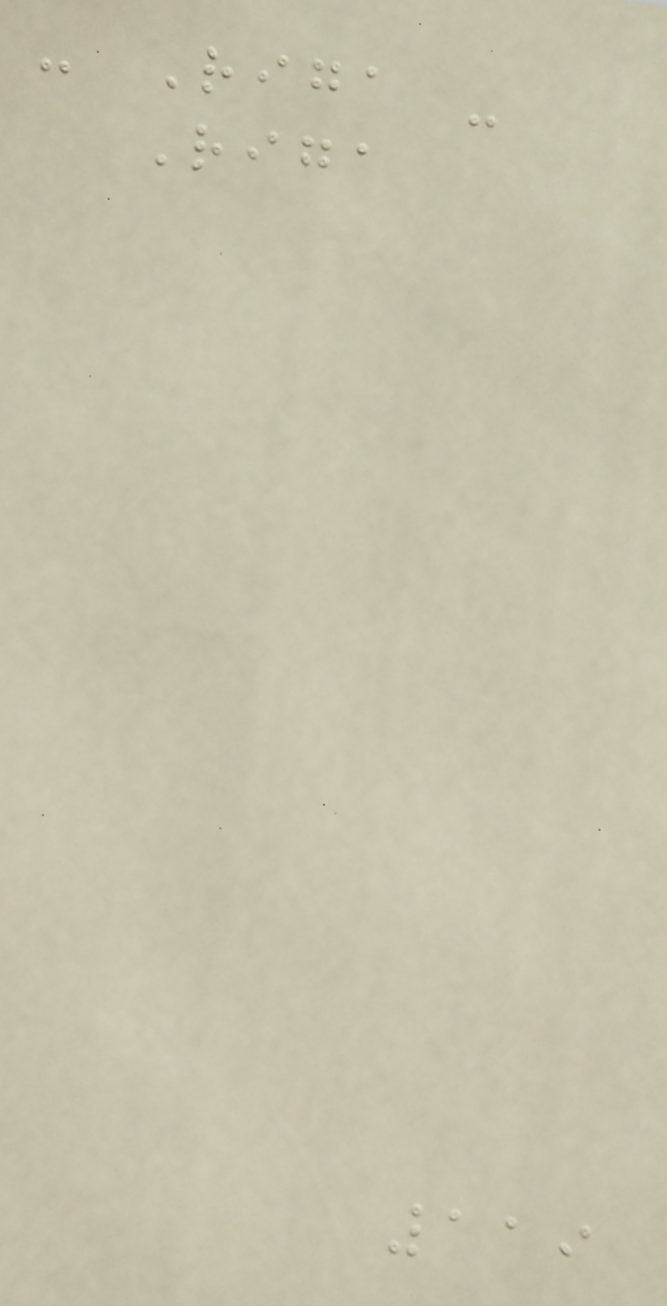- Riga -
Riga
119
